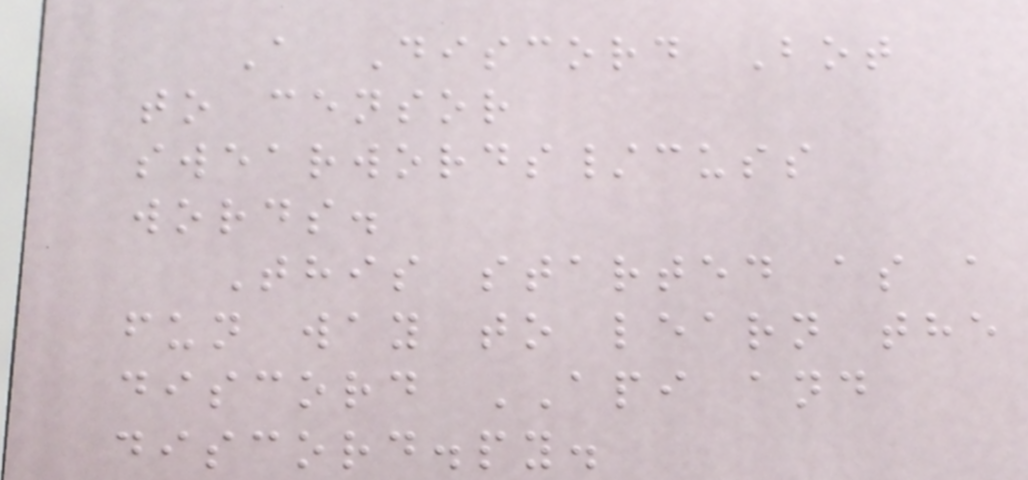A Discord Bot
to censor
swearwords/cuss
words.
This started as a
fun way to learn the
discord API and
discord.py.
